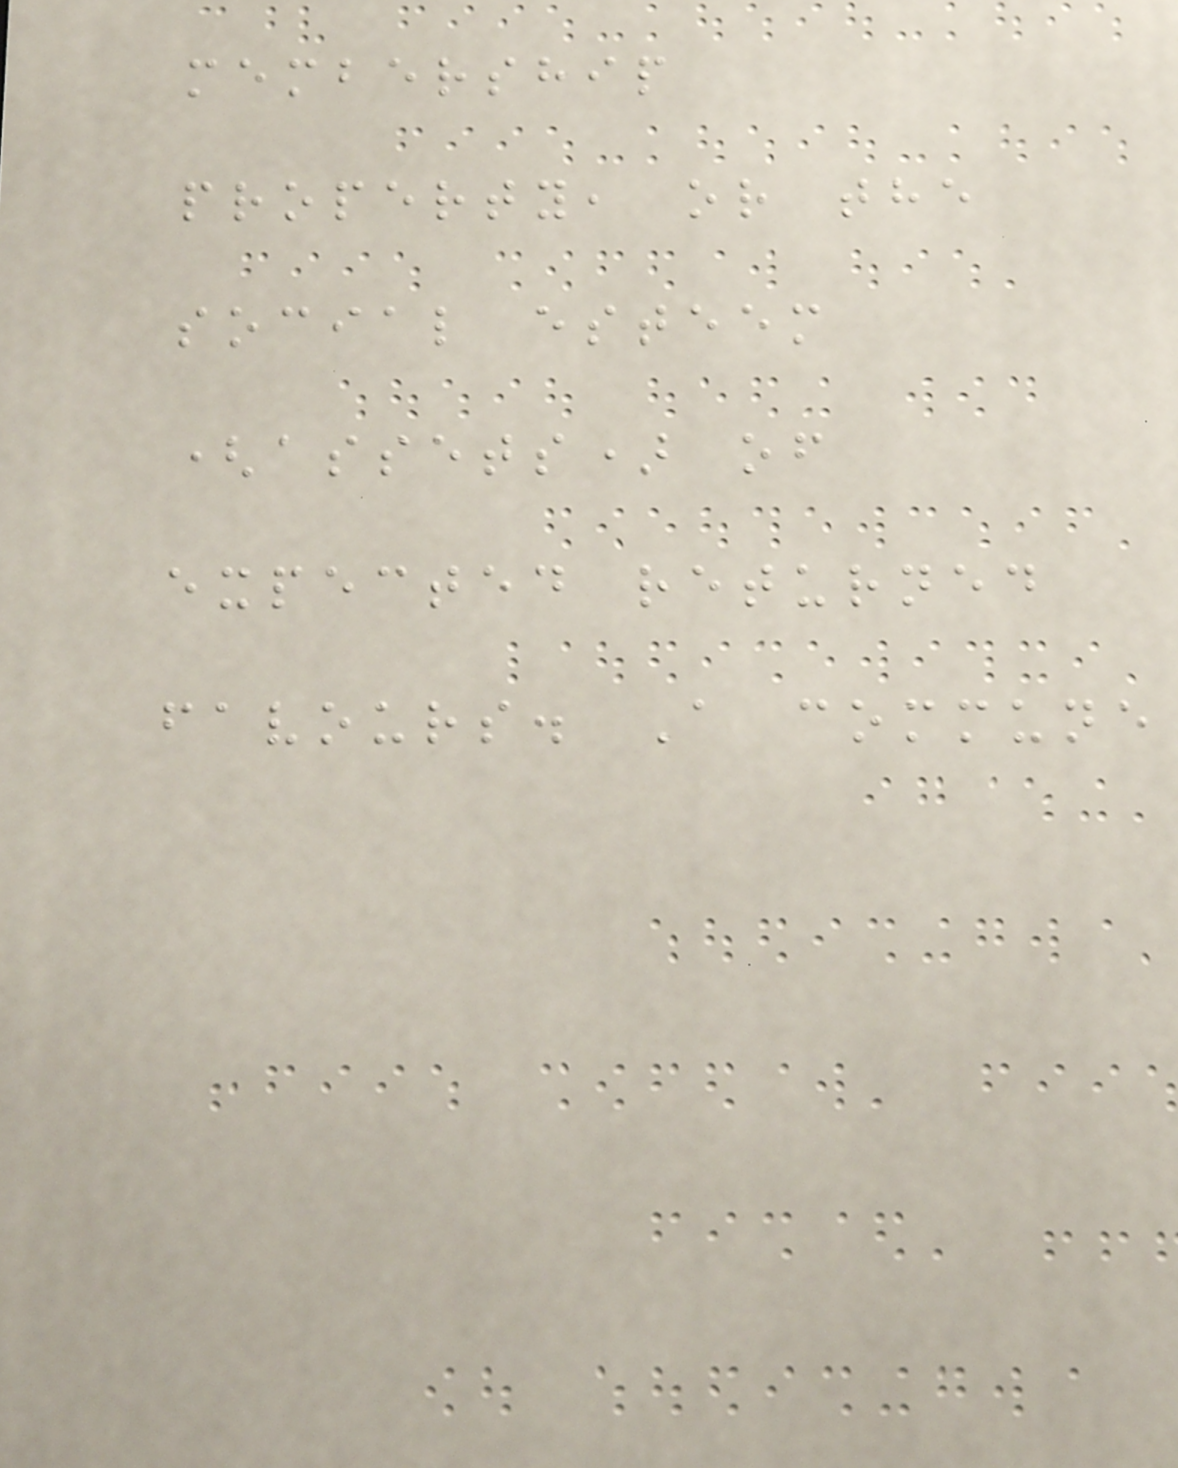membership
property, or the
social esteem
(assets) of
expected returned
favours. A commune
